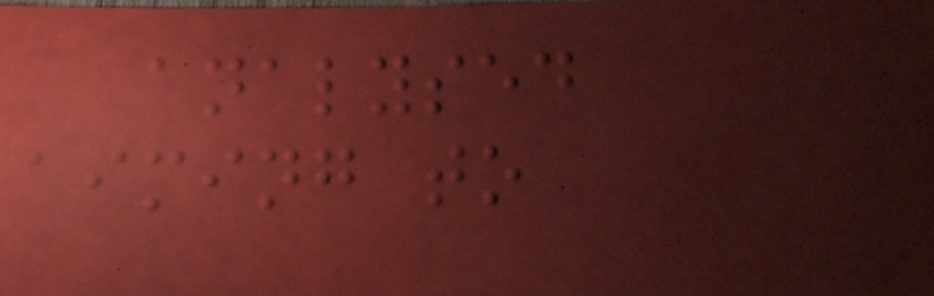analysed
aiming to
